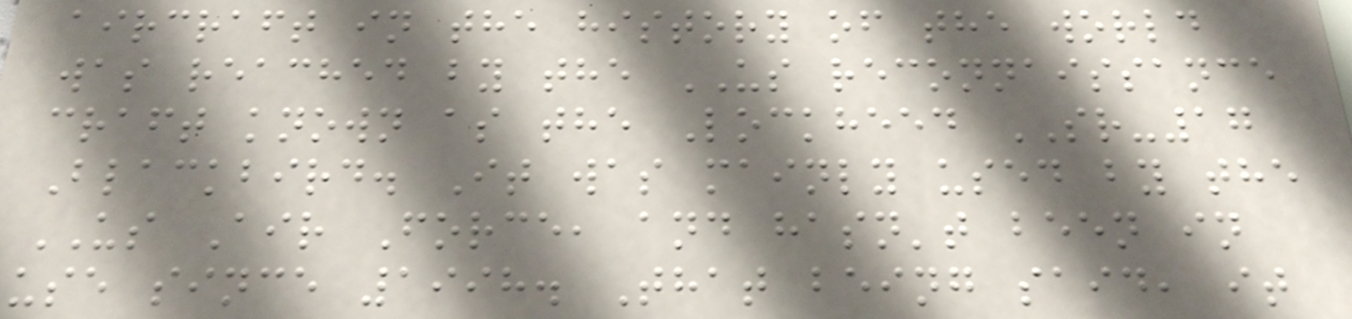aircraft in the history of the world
was reached by the US reconnaissance
craft known as the Lockheed SR-17
Blackbird. It was mainly used by the
US Air Force, and hasn't been in
use since 1998. That being said, it
